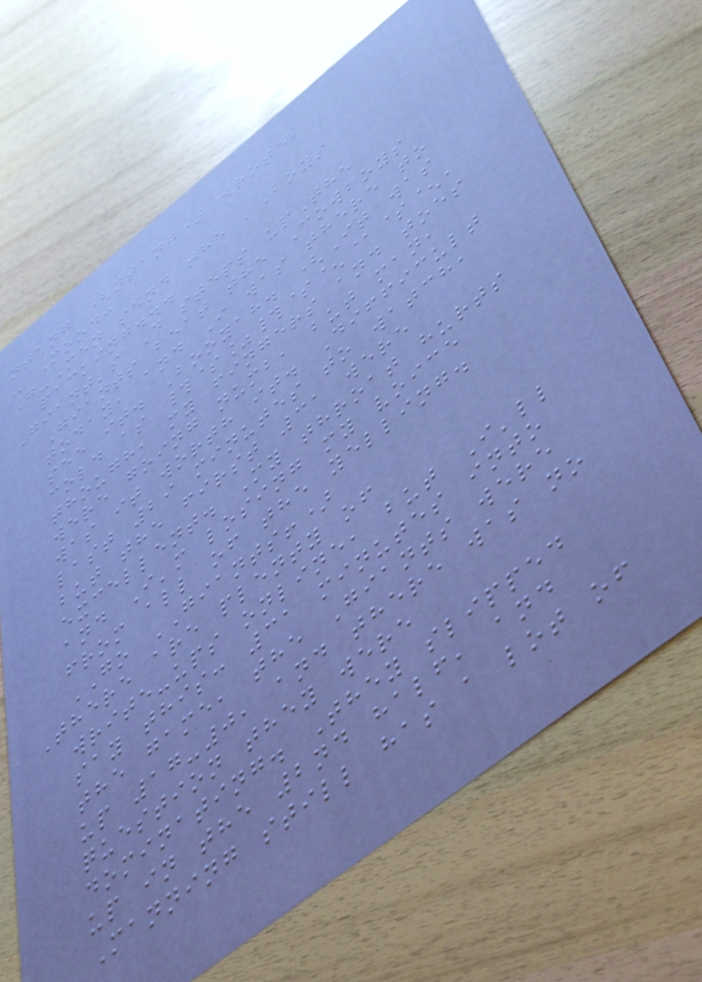ntang (ntang) wrote,
- Mood:
G-Men send the 'Boys
packing...
Giant's D steps upThe
Giants beat the Cowboys
today, and I was there to
see it. Booyah. (It was
cold as #$%#$^@$^,
though, my fingers and toes
were going numb, but man,
was it worth it. Difficult
last 29 minutes to watch,
but the first 31 were
excellent. My throat hurts
and I'm losing my voice
from all of the yelling.
GO GIANTS!)
There are plenty of
write-ups online, but I'll
say this: 31 minutes into
the game, the Giants were
up 17-0, and there was no
question they were
dominating. They slipped
up in the 2nd half, and
Manning still has a lot of
